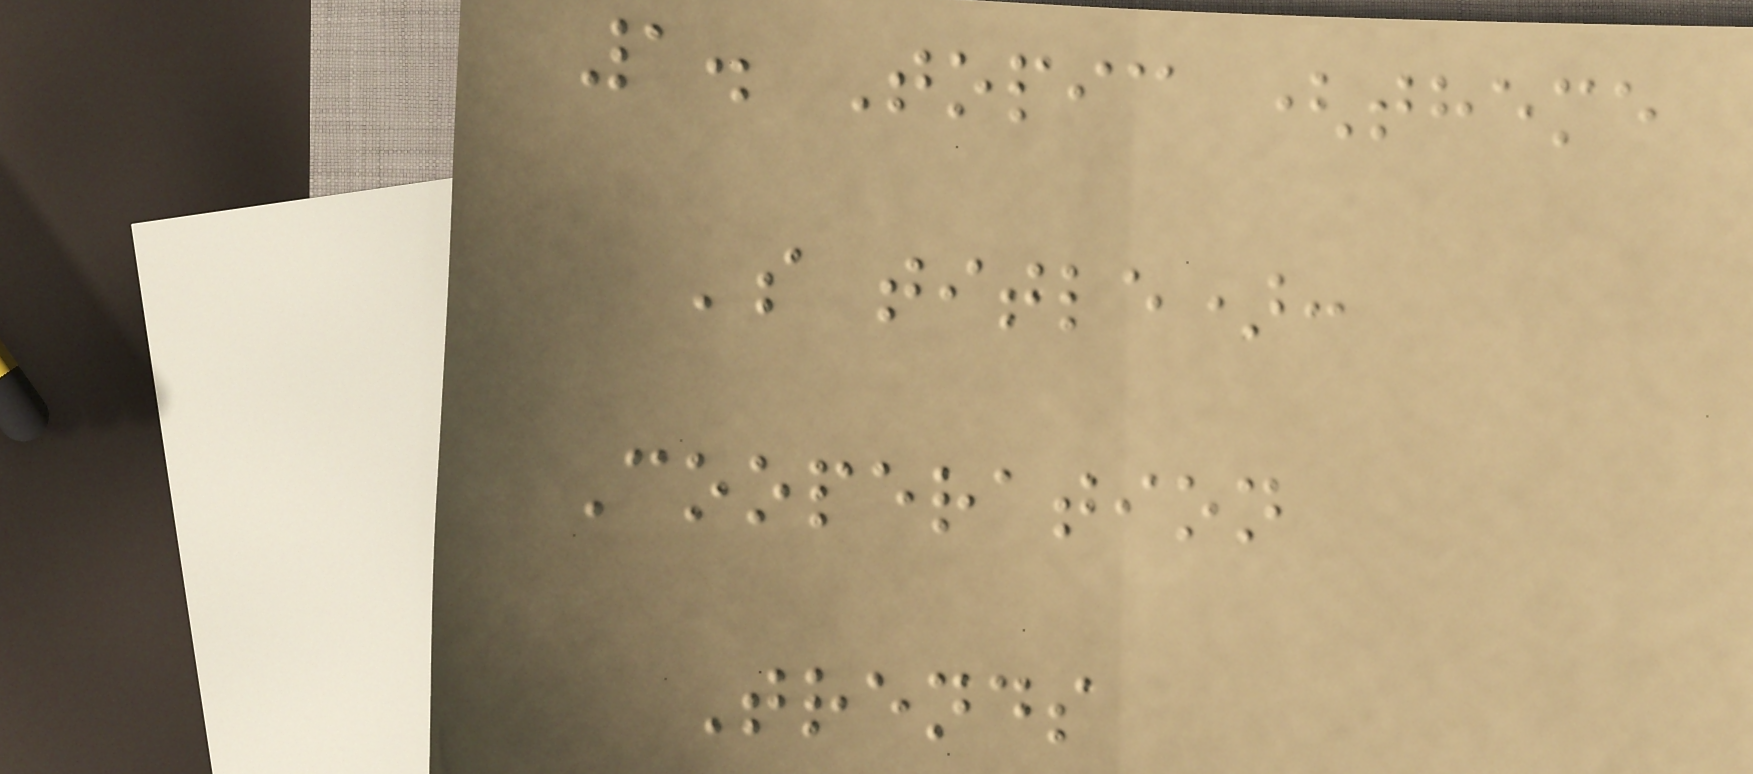1. Topic (theme
's title):
Cooperation
Trends
